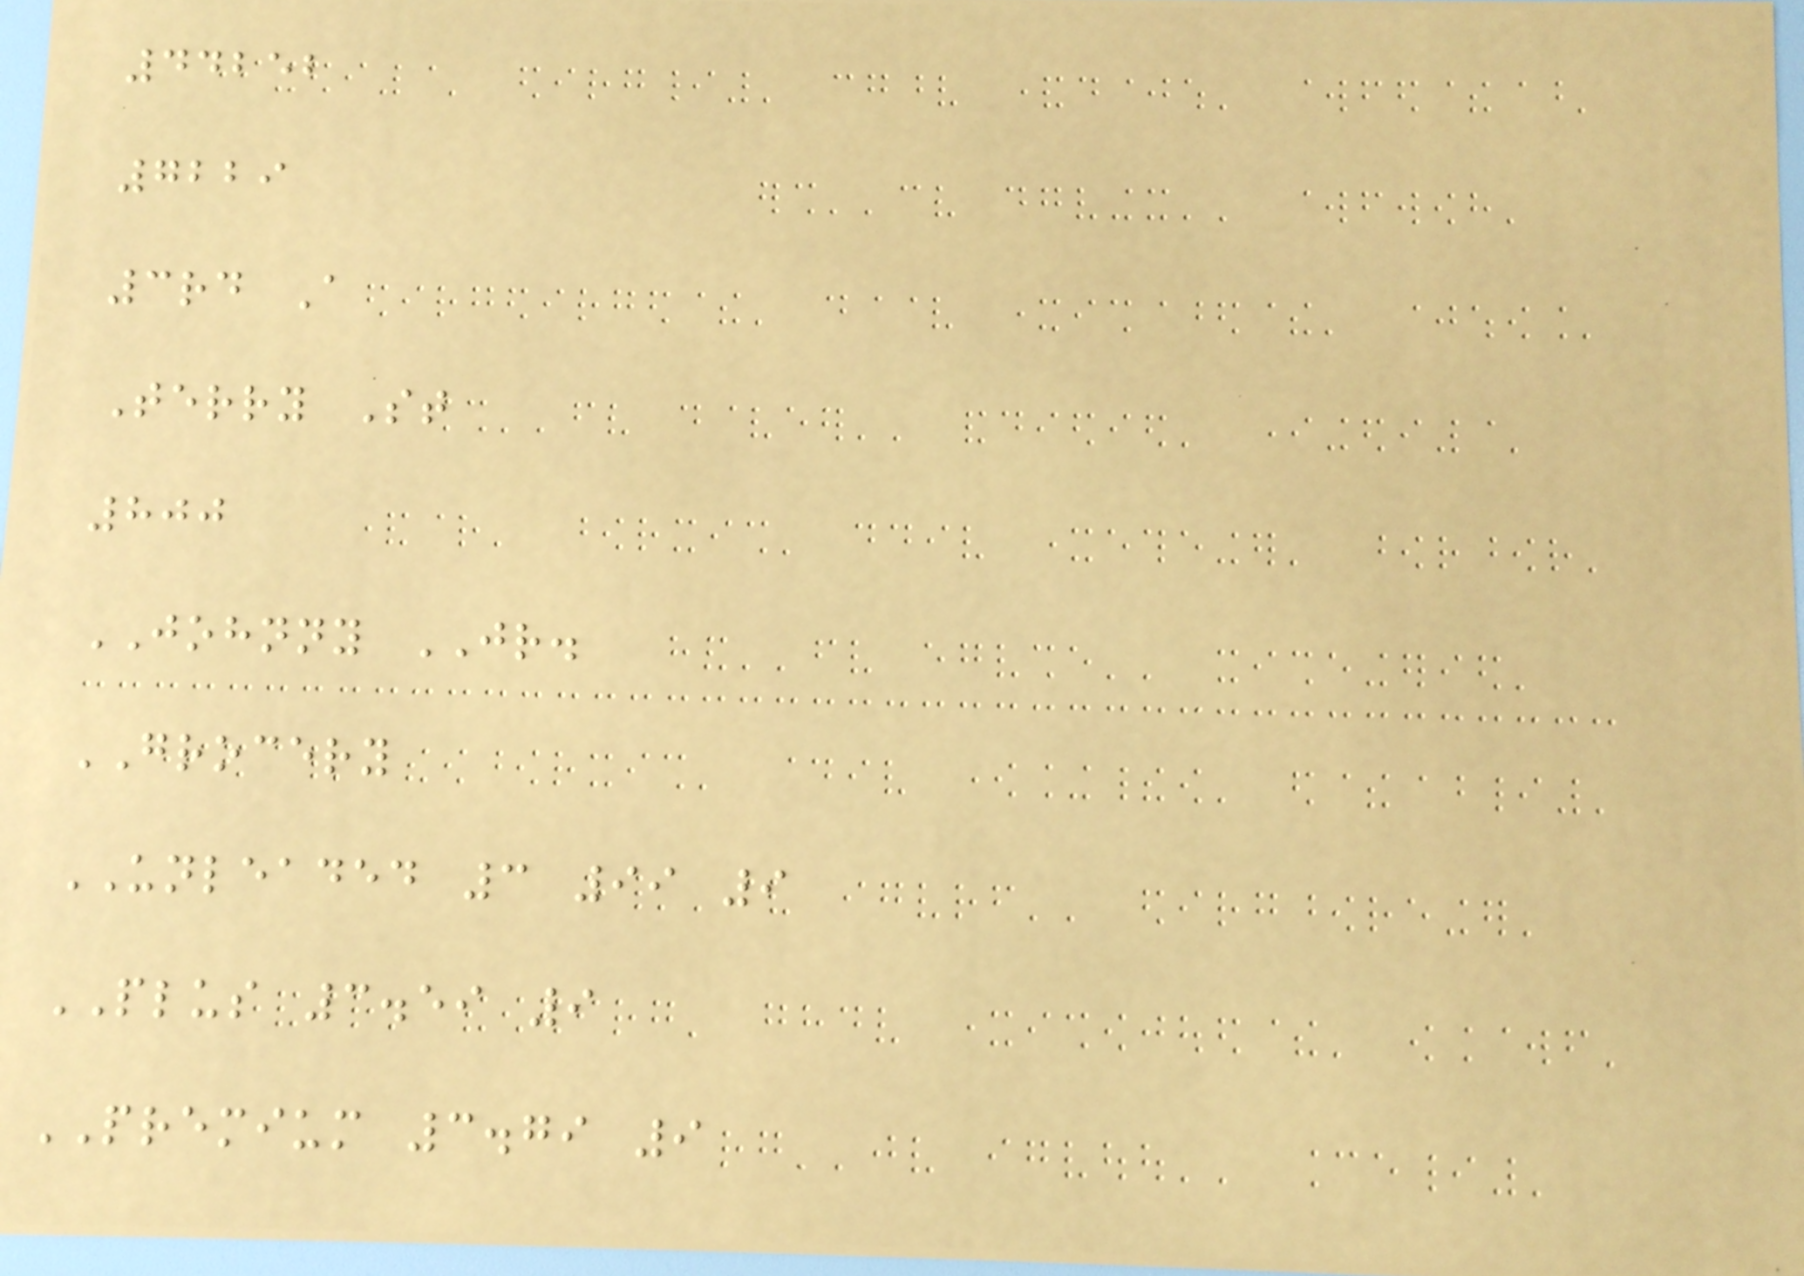44252
7229
3rd A
Terry St
800
JOHNNY JR.
GROCERY
UNLEADED 3 99 9
PLUS 3.59 9
PREMIUM 3.79 9
